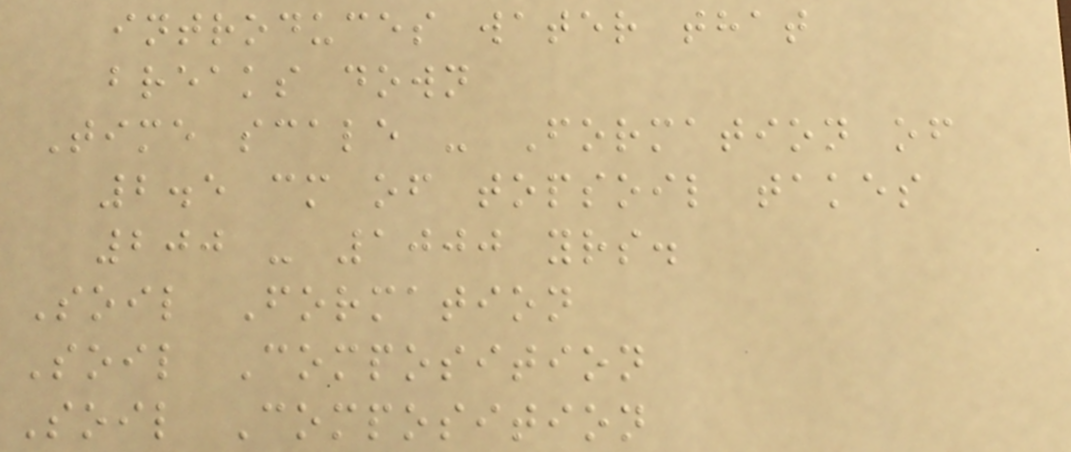introduces water that
breaks down
Time scale - Formation of
2.5 cm of topsoil takes
200 - 1000 yrs.
Soil Formation
Soil Composition
Soil Composition
